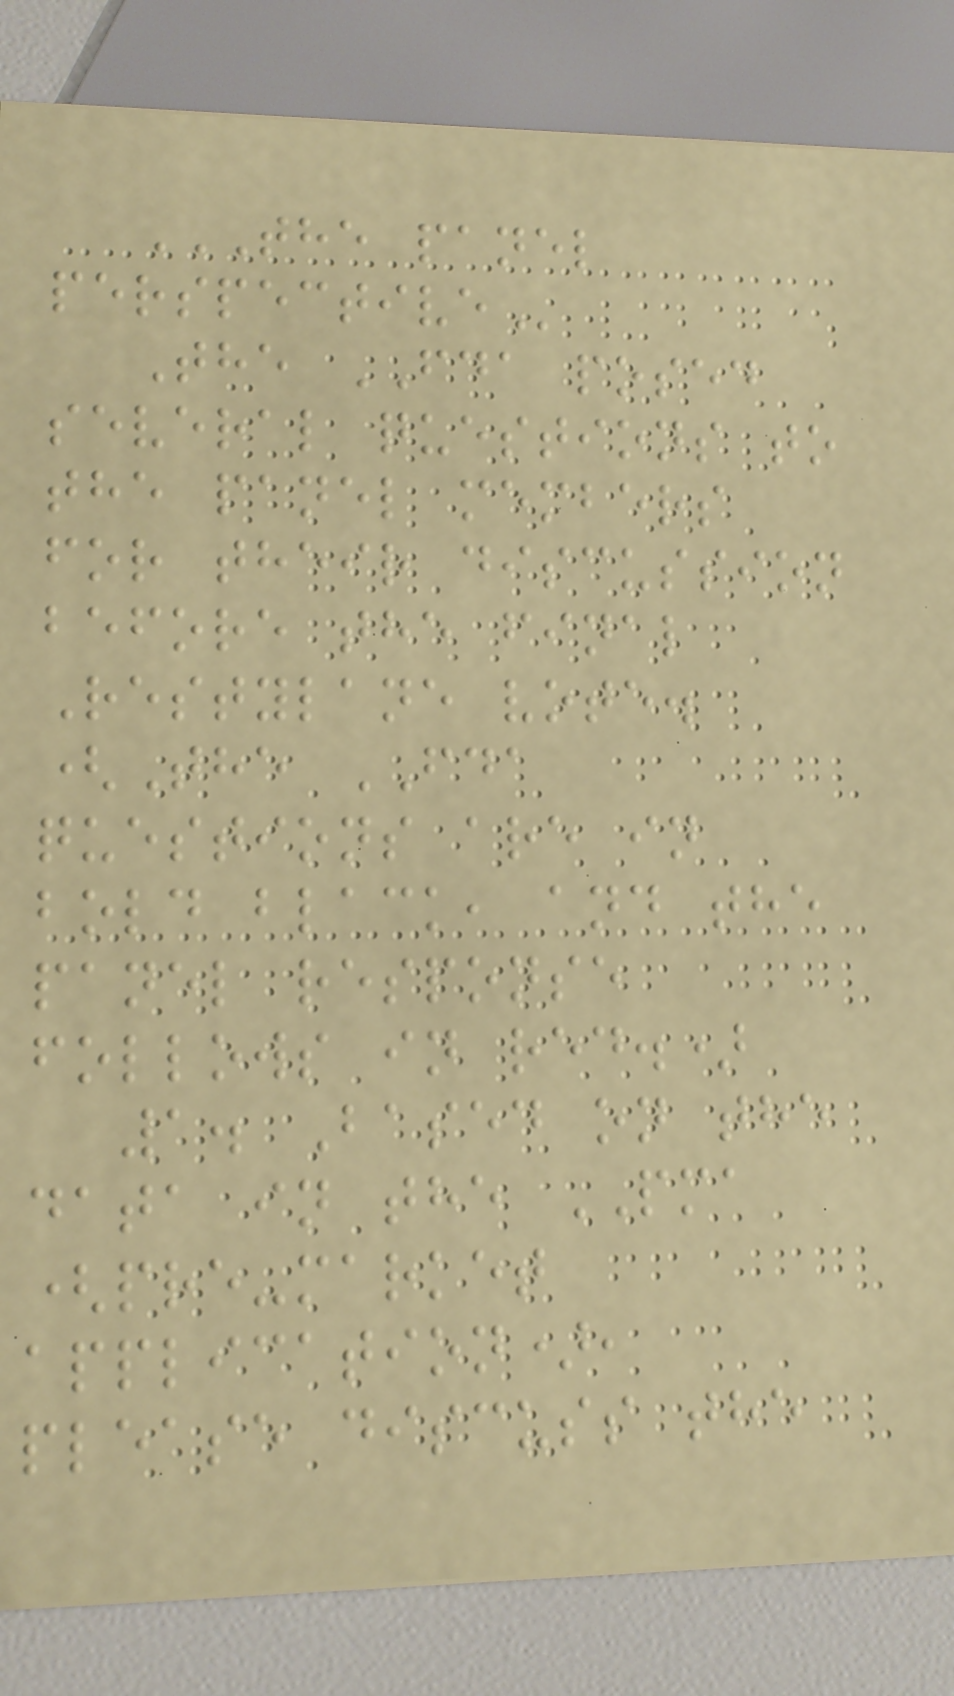THE PANEL
PERSPECTIVE
The FDA posed
several questions to
the panel members
for their discussion
before the final
Restylane vote.
(The FDA
questions are in
bold black, and the
panel response
follows in red.)
1. Based on the
data in the PMA
(pre-market
application),
please discuss the
